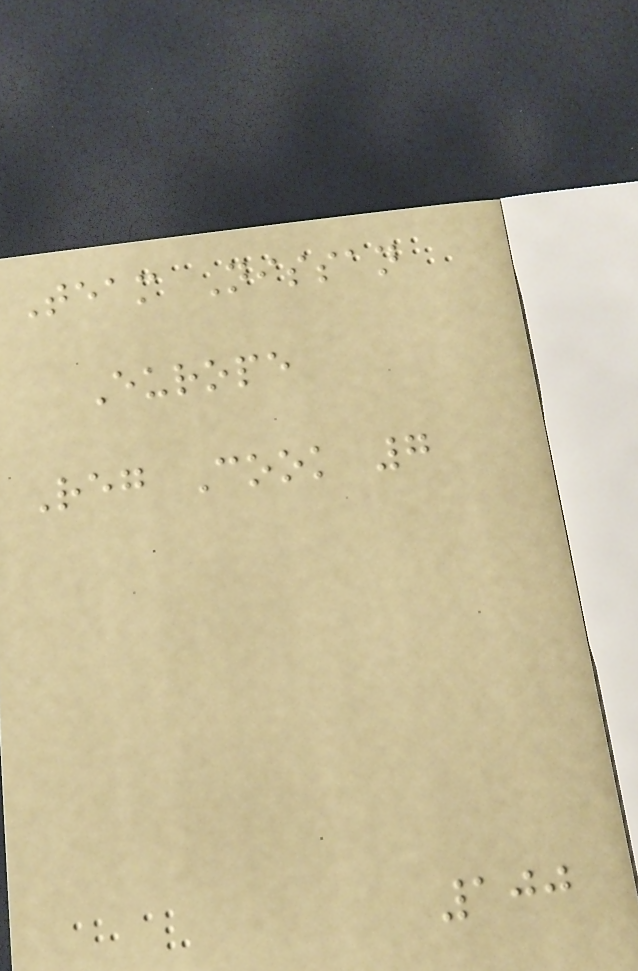Team Nissan
Europe
Reg Cook 7
100
